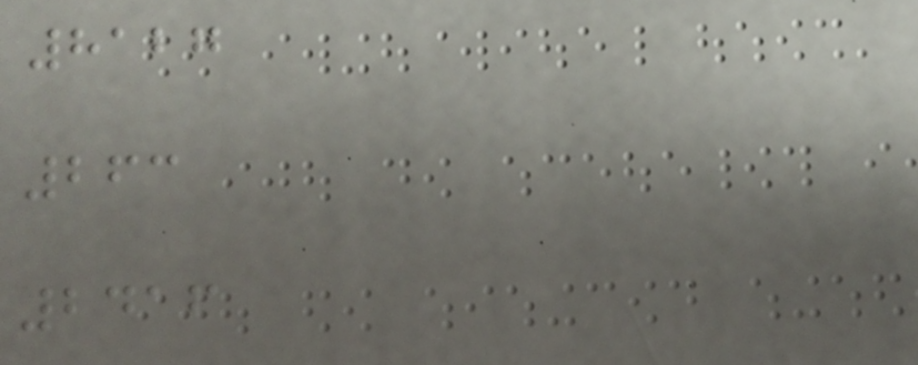8127
263
2416
